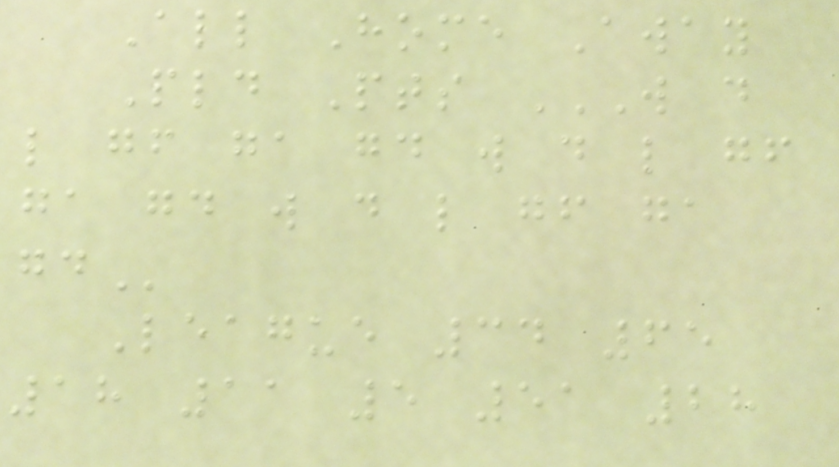All Home Away
Pld Pts W D
L GF GA GD W D L GF
GA GD W D L GF GA
GD
League 34 65
18 11 5 51 28
